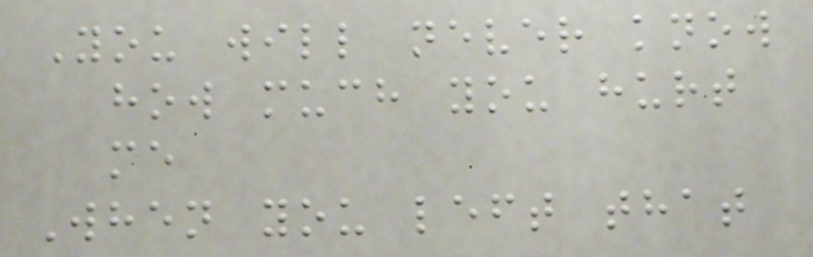You will never know
how much you hurt
me
When you left that
